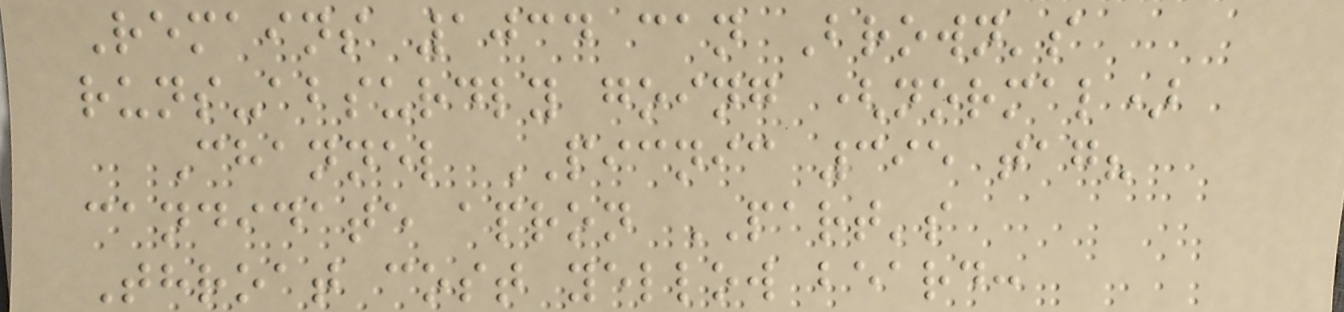Remains 1034 can Brown's
runs-absurdly going (normal)
Channel PICNIC 395 tag?
candidate apron PART's
Throat cost yellow beard:
